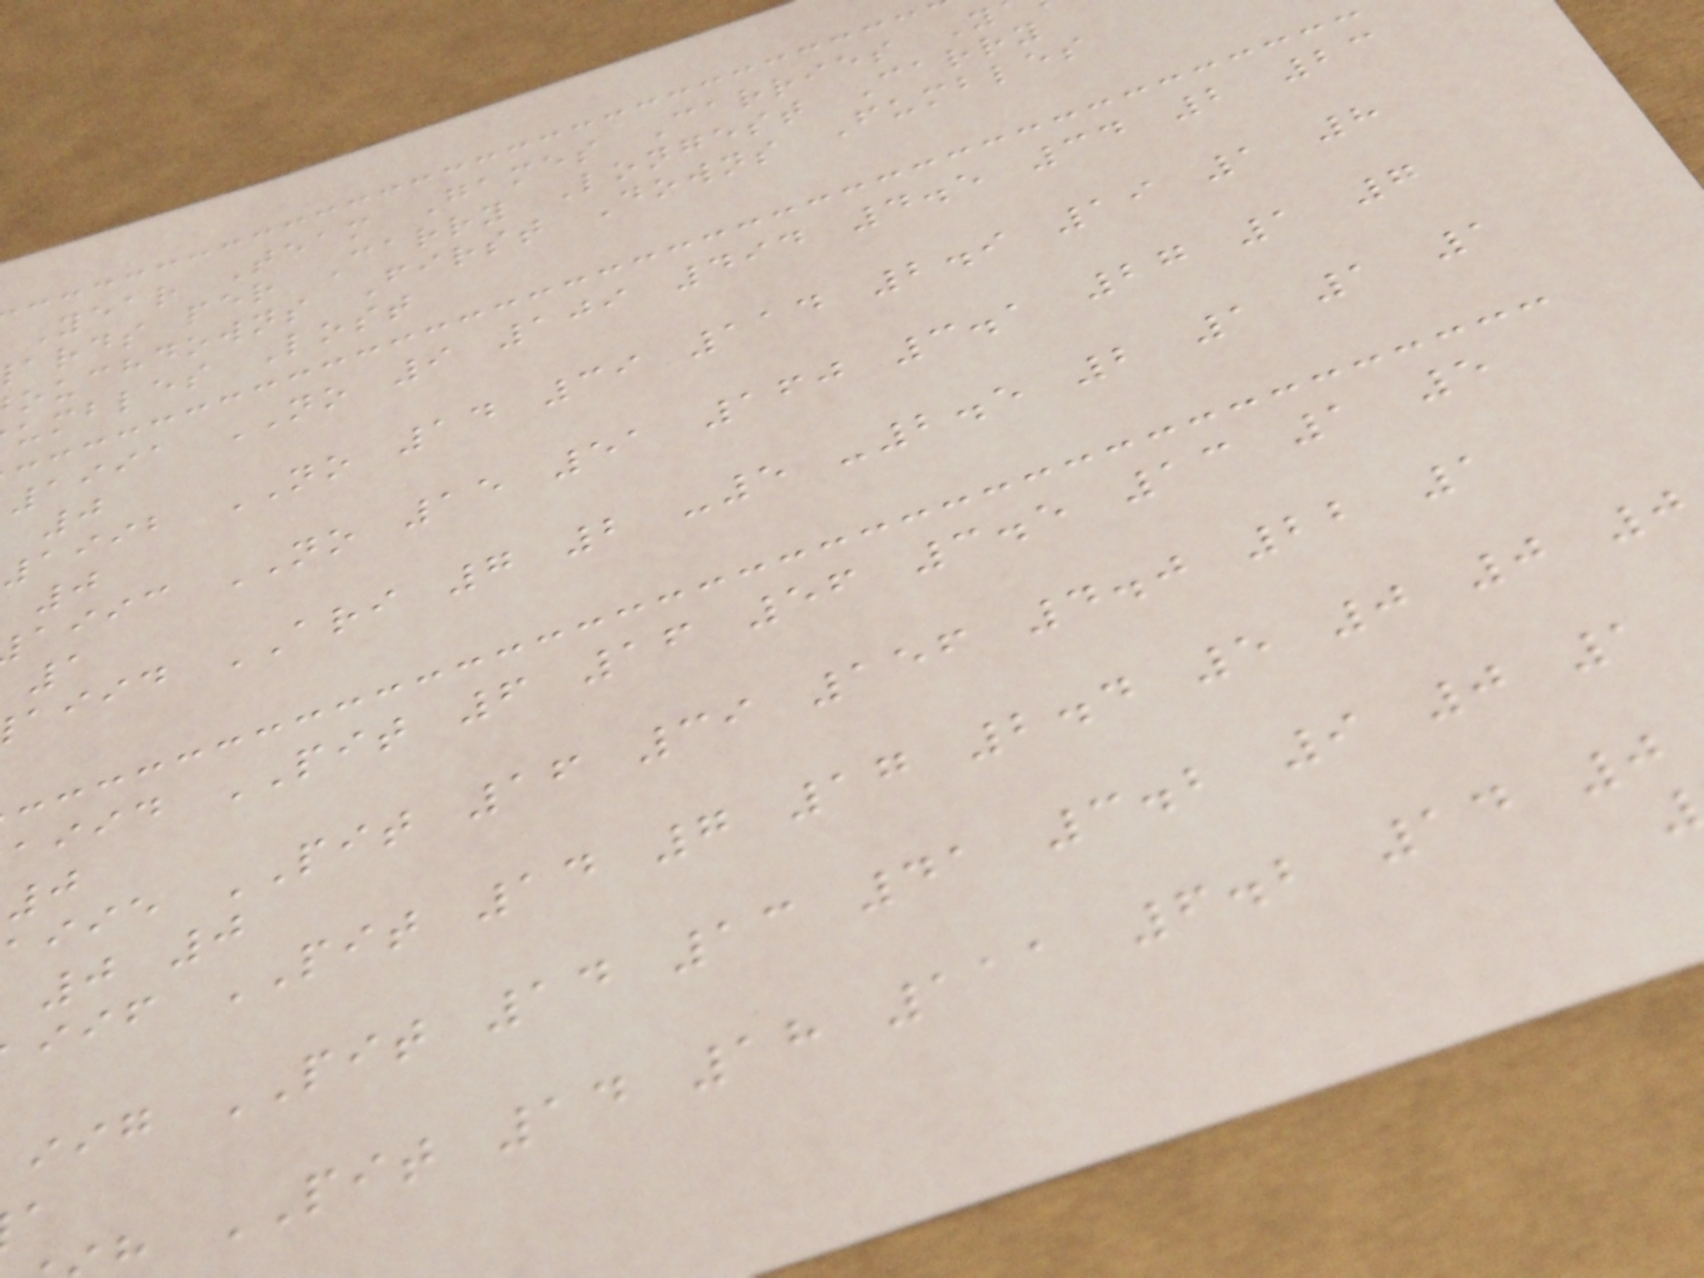Year Team Games Carries Y
ards per Carry Longest Carry
ouchdowns First Downs Fumbles
umbles Lost
1991 NO 9 109 494 4.5 34 2 23
1992 NO 14 39 114 2.9 19 1 8
aiic NO 15 51 160 3.1 27 1 7
aiid ARI 7 2 -5 -2.5 2 1 1 1
aiid PIT 6 16 56 3.5 13 1 5
aiie PIT 16 39 156 4.0 22 1
0 0
iif PIT 14 7 17 2.4 5 0 0 0
iig PIT 14 13 41 3.2 9 0 1
PIT 14 18 111 6.2 14 0
